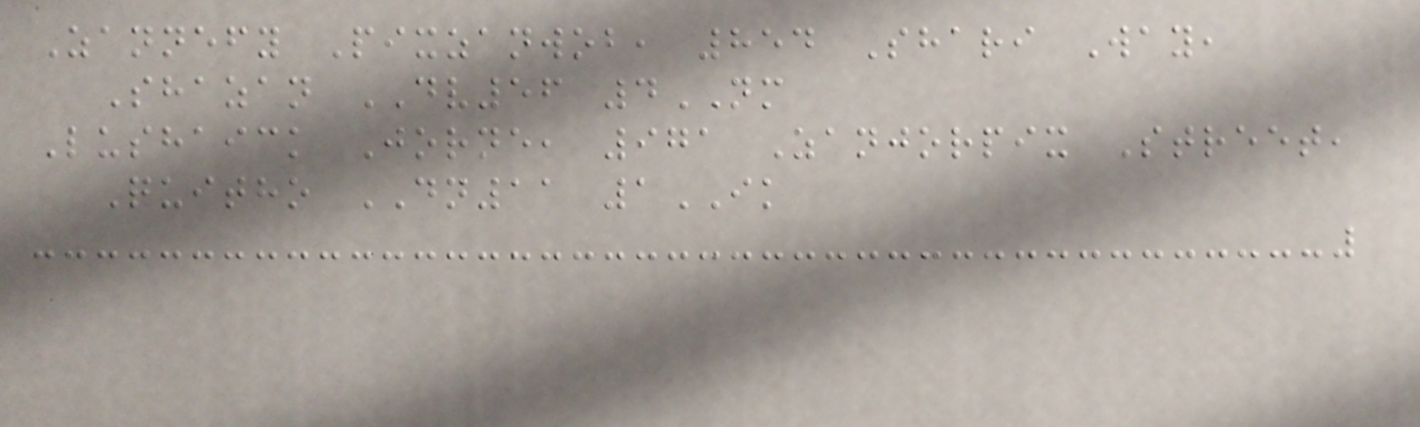Zannefy Pixzanwob, 854 Shari Way,
Shazan DV56 4NM
Lushaick Jorne, 971 Zanjorpix Street,
Quitho DN11 1IK
